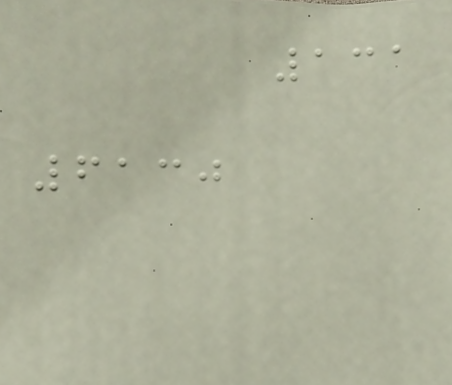131
6130
